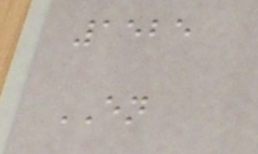1525
EN
